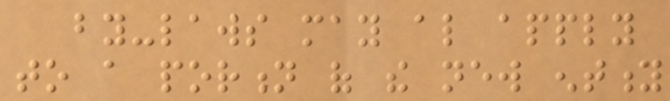by-laws may also apply
to a portion of the new entity
